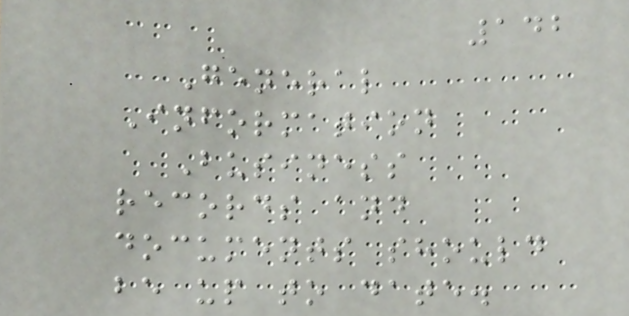142
General
Information
Business
records and
documents should
be up to date.
